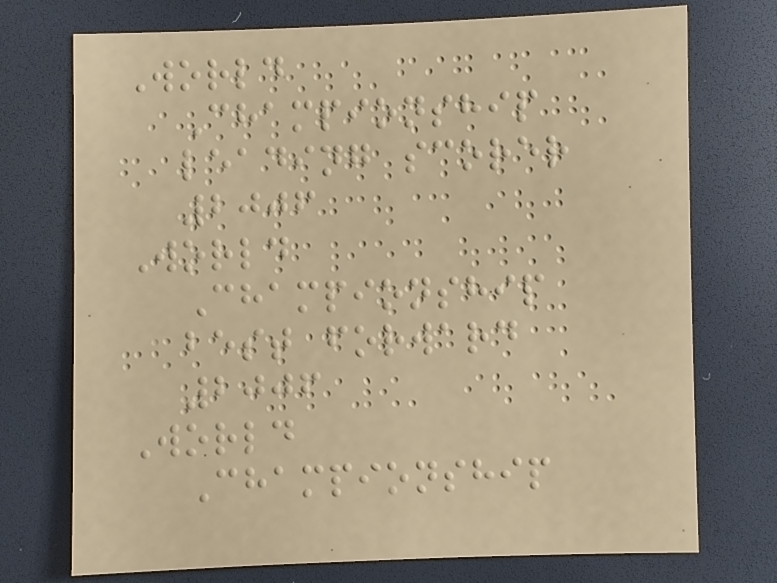World
Championship
leading scorer
2006
World
Championship
best forward
2006
World
Championship
